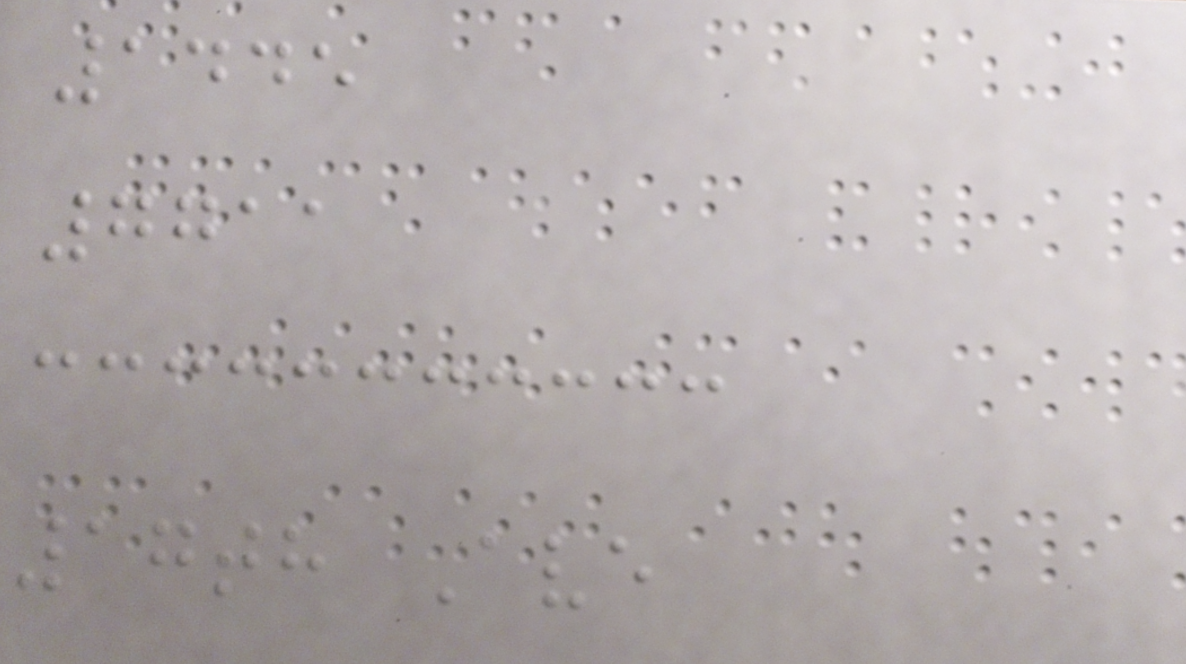1445
7711
17th Ave
